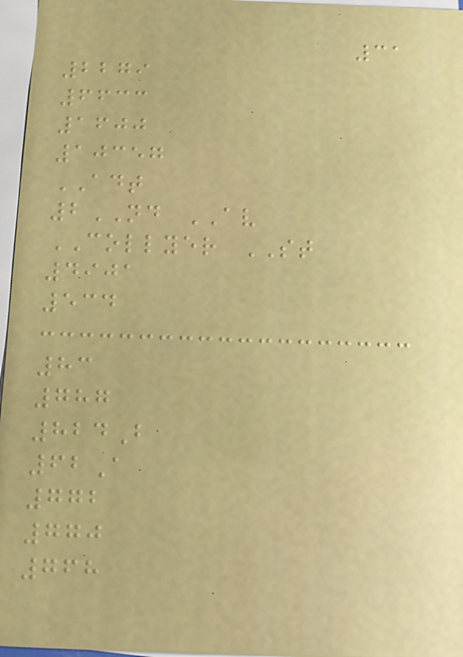31
2279
6633
1600
10357
ADT
2ND AV
COLLYER ST
4901
534
83
787
824B
62A
772
770
768
